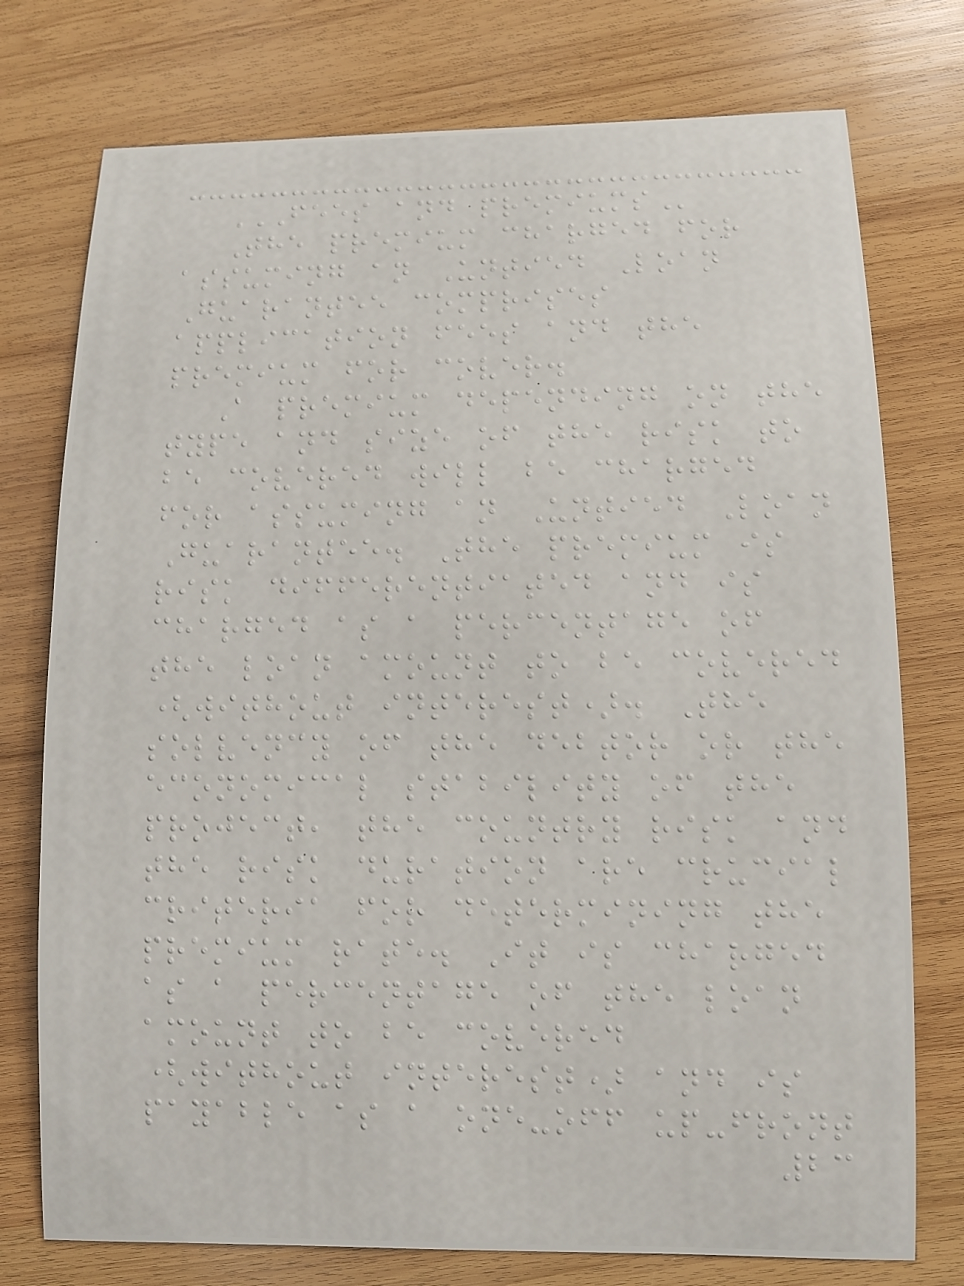FEES AND PREMIUMS
The premium charged for
assuming an Untied Loan
Guarantee comprises
application fees and the
premium for cover.
A premium depending on the
type and size of the risk to
be covered will be charged
for assuming an Untied Loan
Guarantee. The premium is
risk differentiated and is
charged as a percentage of
the loan amount to be covered
(without interest). The
solvency of the debtor or the
economical stability of the
project, the country risk and
the risk duration are crucial
criteria for determining the
premium rate. It is charged
as a percentage of the loan
amount to be covered
(without interest) and is
payable as a one-off up-front
23
